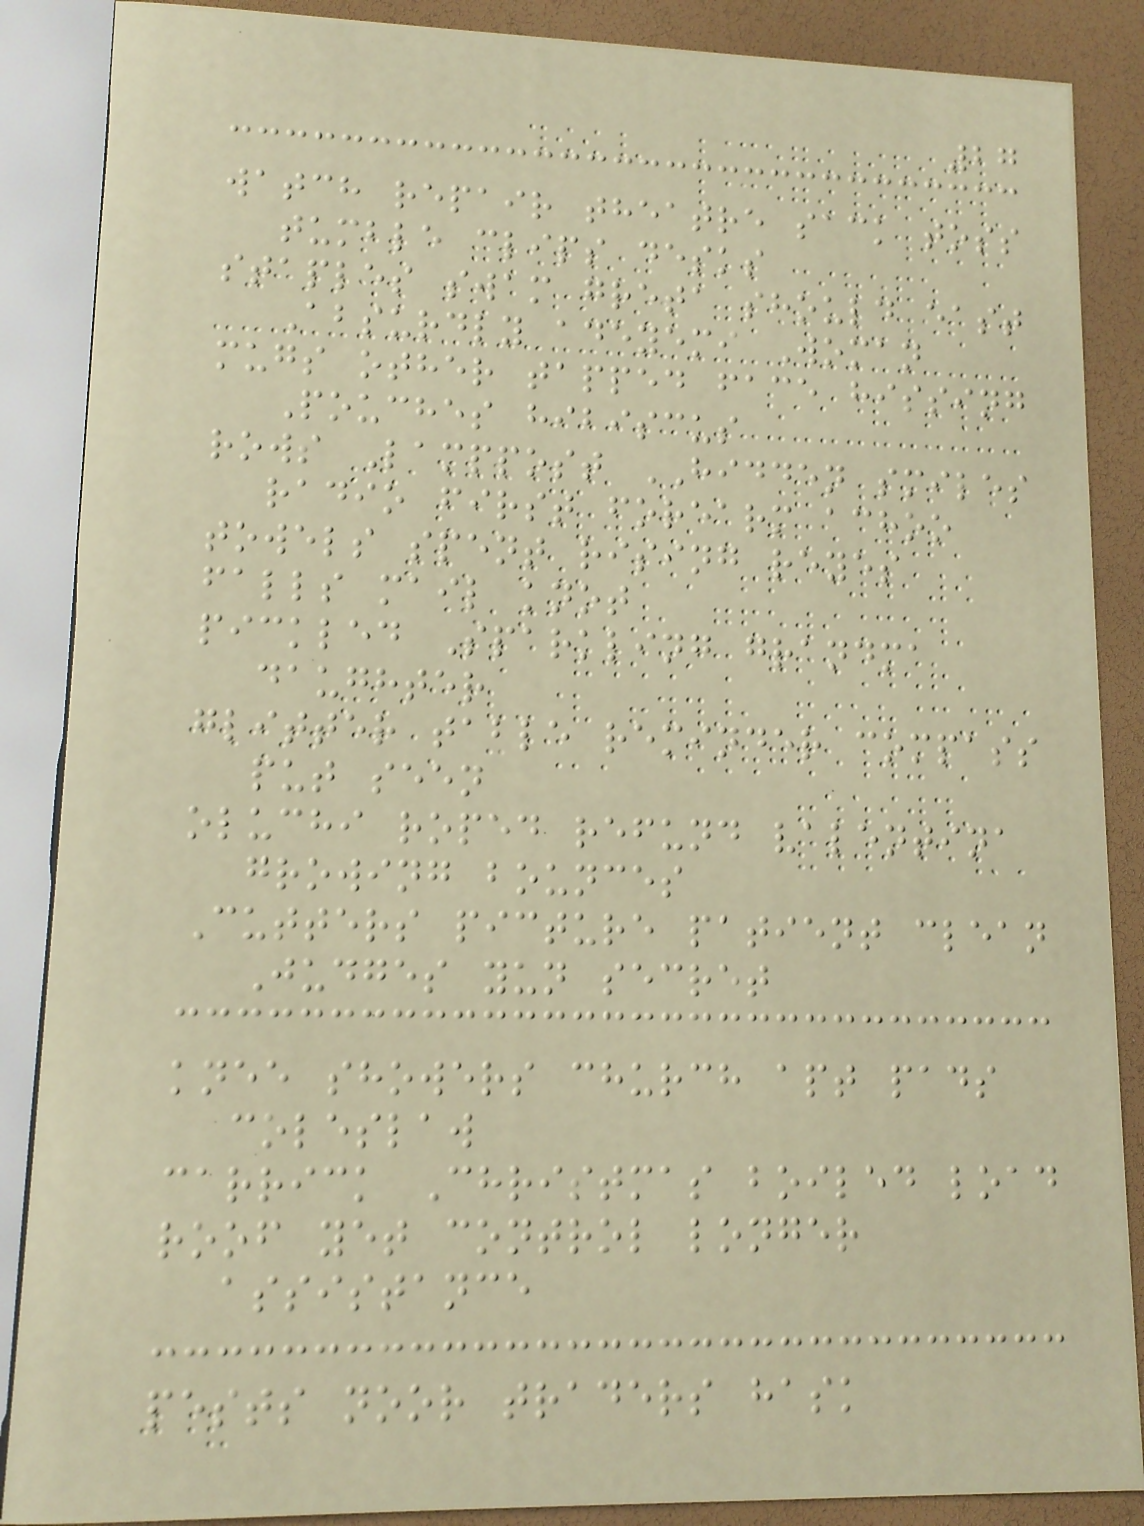27
watch repair theatre sack toss
tumble clips desks
staples swam greta should east
Absurdly adeyemi Woman
mugs other tapped face hissing
Pouches hibiscus
rows Lamppost HIDDEN smiles
radio first forearm achoo
towels spent rising reyes
falls mail knot
pickled Sparkling grandma
daughter
glitter table reminder compass
put seen
oluchi roped refund valentina
growing bounces
Cutters picture patient clean
Judges yun secret
knee showers church apt pads
coleslaw
carrick Christmas boiled load
roof yet control longer
assistance
pests noor traders hask
